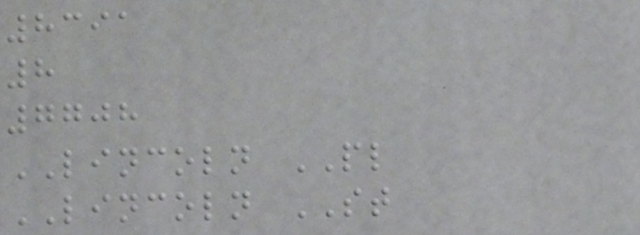8391
8
7708
LINCOLN PL
LINCOLN ST
